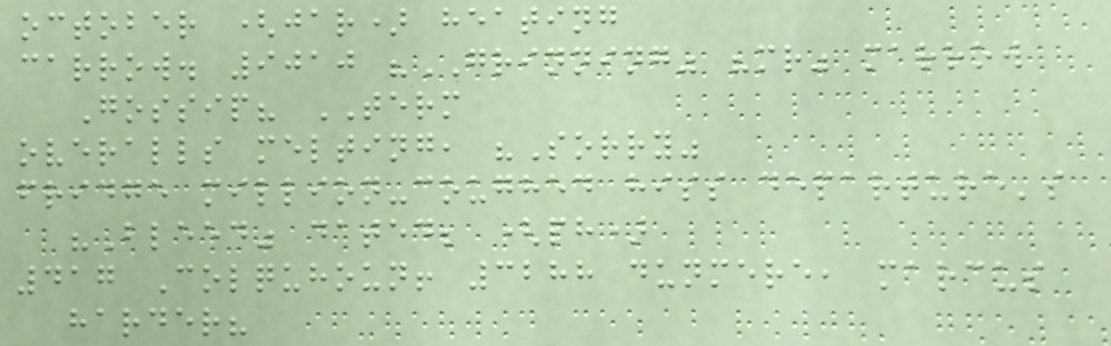october (jar) heating
carrow. 9010 "GRINNING" "mr" marrow
Gossip? TERM
overalls melting, "Sorry"
fridge million-coughed hiss departure's
"Bleed" dated; (ph)
417 Colquhoun! 3288 dunmere, marcus
harder?
